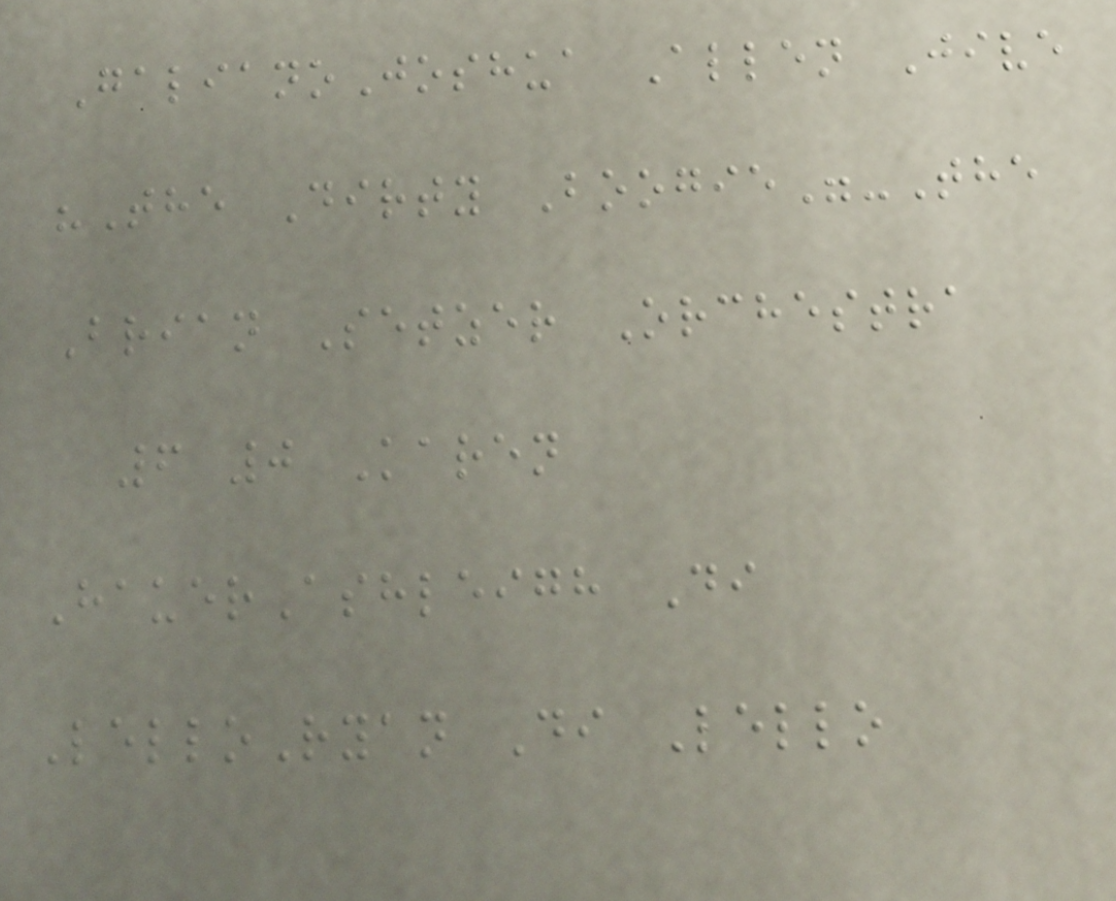GalianoJoshua Allen Jive
"The Dirty Boogie"-The
Brian Setzer Orchestra
6 0 Karen
HauerAshleigh Di
LelloRyan Di Lello
